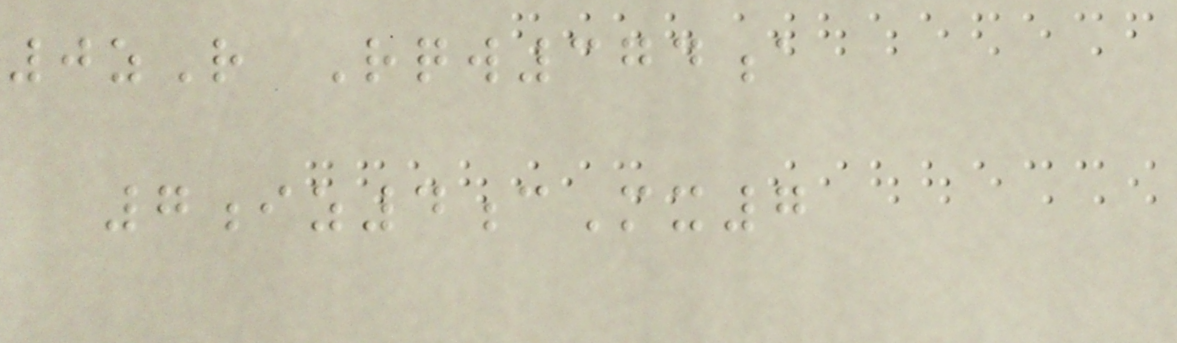0zR Rqw374a
7iz4cMx7
